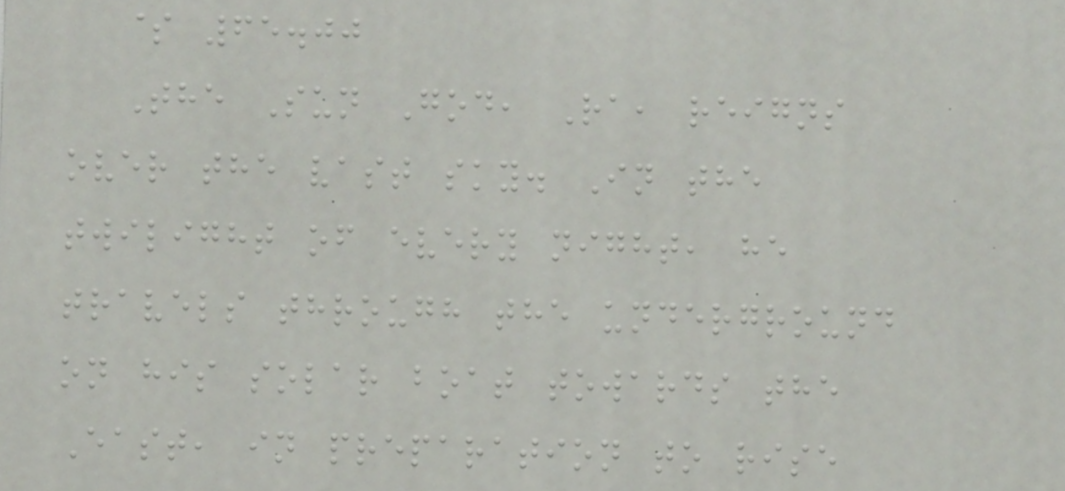$ 65.00
The Sun God, Ra, reigns
over the vast sky. In the
twilight of every night, he
travels through the underground
on his solar boat towards the
East, in preparation to rise
